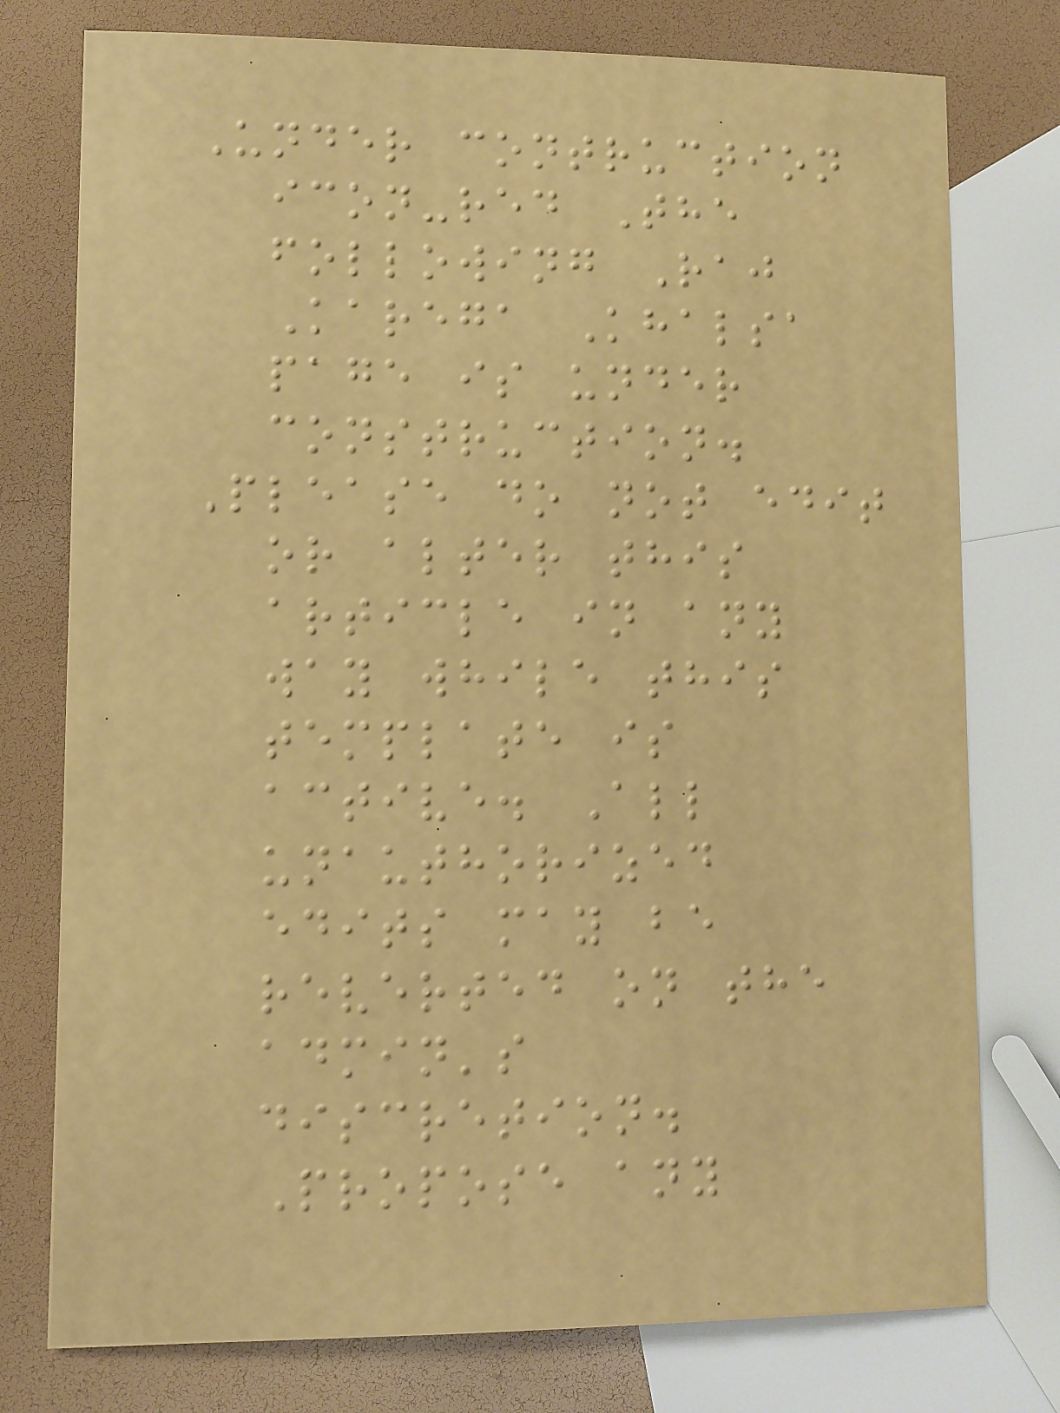Under contruction
icon-red The
following Raj
Karega Khalsa
page is under
construction.
Please do not edit
or alter this
article in any
way while this
template is
active. All
unauthorized
edits may be
reverted on the
admin's
discretion.
Propose any
